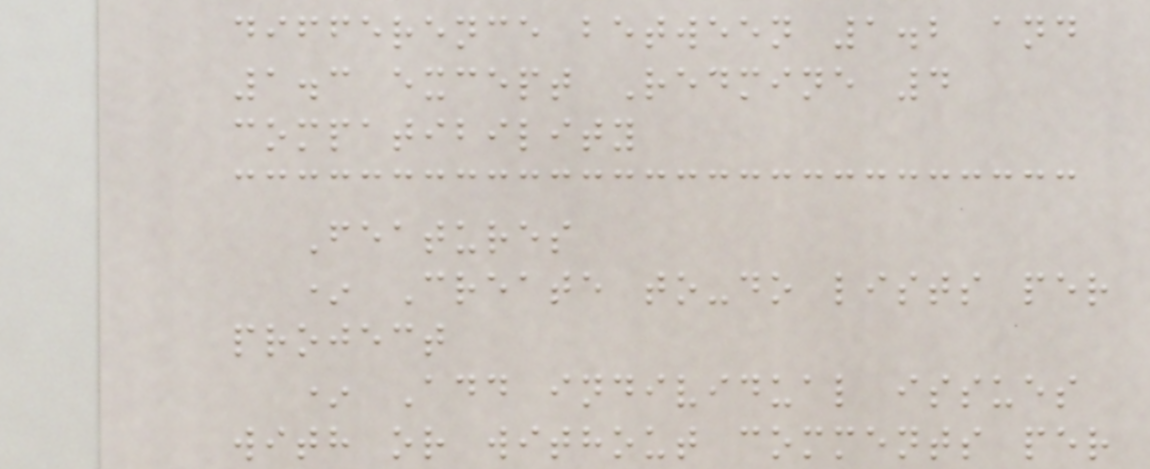difference between 1.2 and
1.3 except Redmine 4
compatibility
Features
* Create to-do lists per
project
* Add individual issues
with or without comments per
